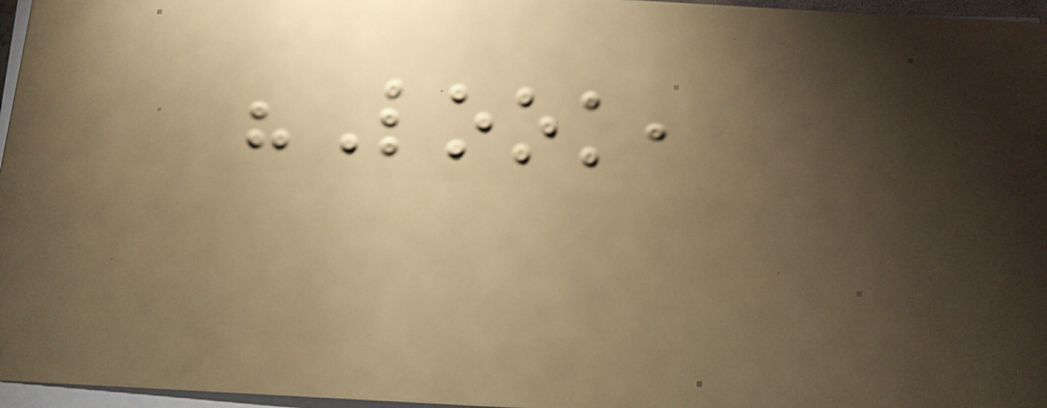"Look,
